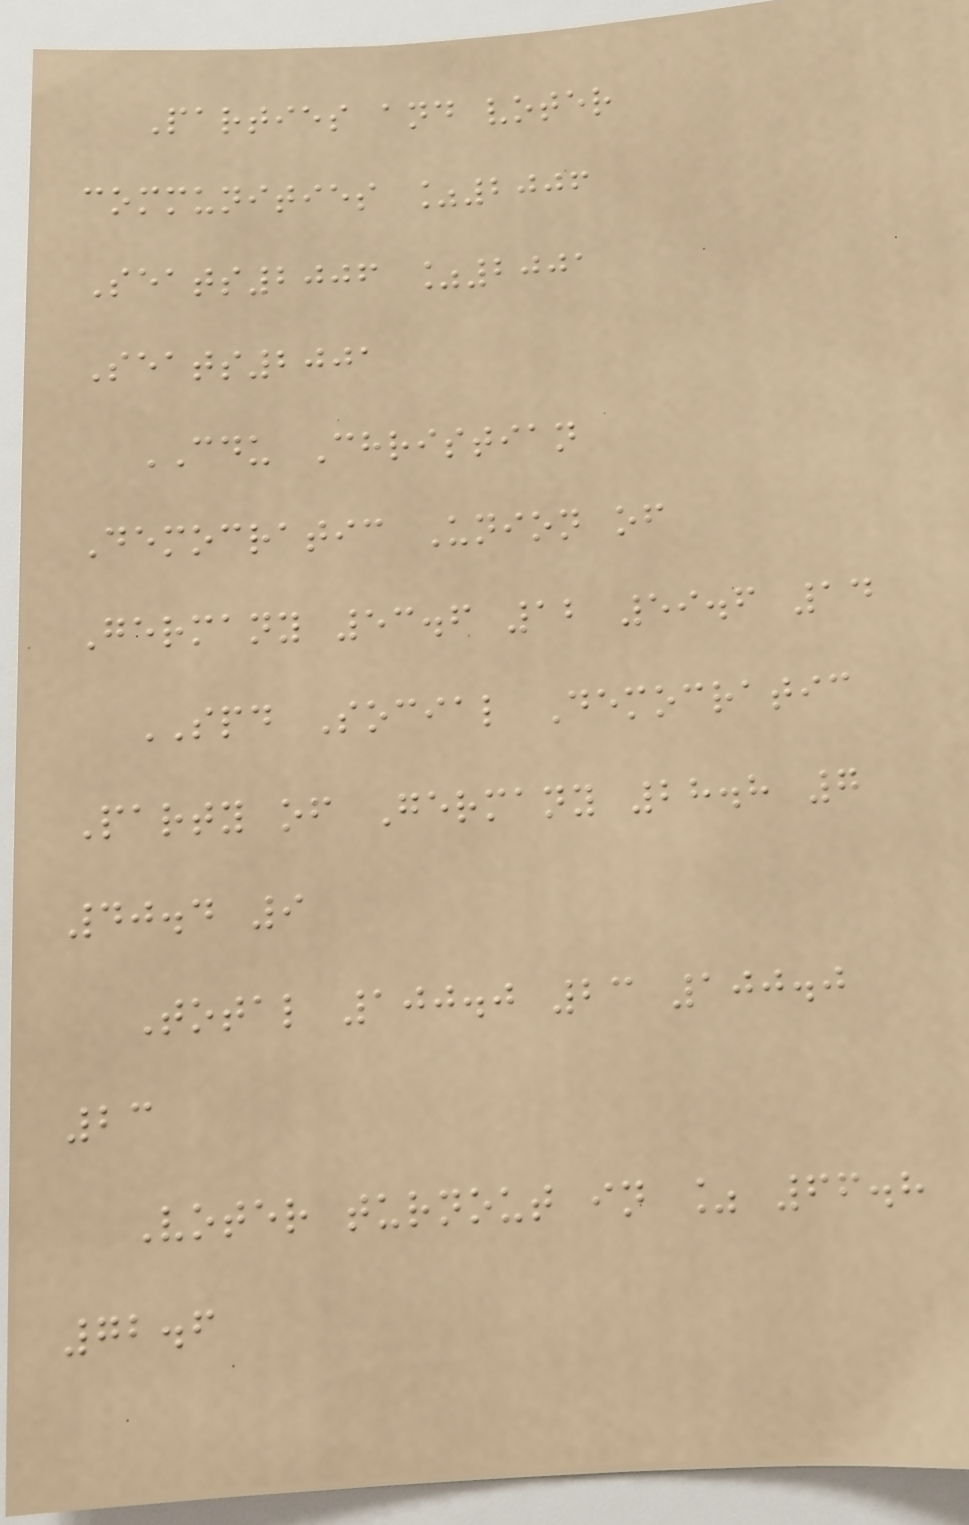Parties and voter
communities %2006
Seats2006 %2001
Seats2001
CDU Christian
Democratic Union of
Germany 53.6 12 59.6 14
SPD Social Democratic
Party of Germany 28.8 7
40.4 9
Total 100.0 23 100.0
23
Voter turnout in % 66.8
72.6
